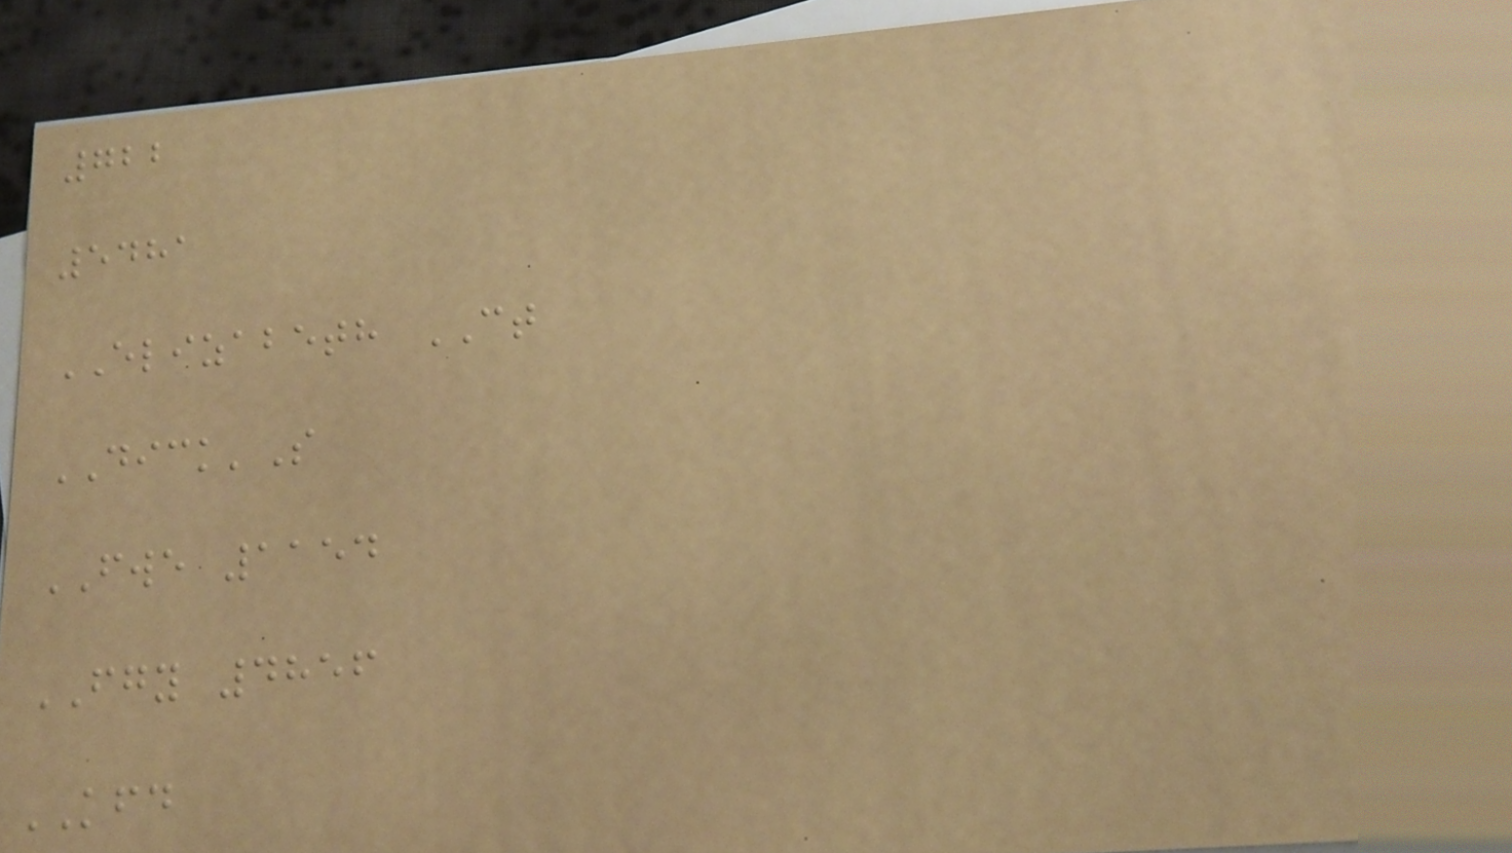722
5481
ELIZABETH CT
DICK'S
FWE 1154
FGY 4856
KFD
